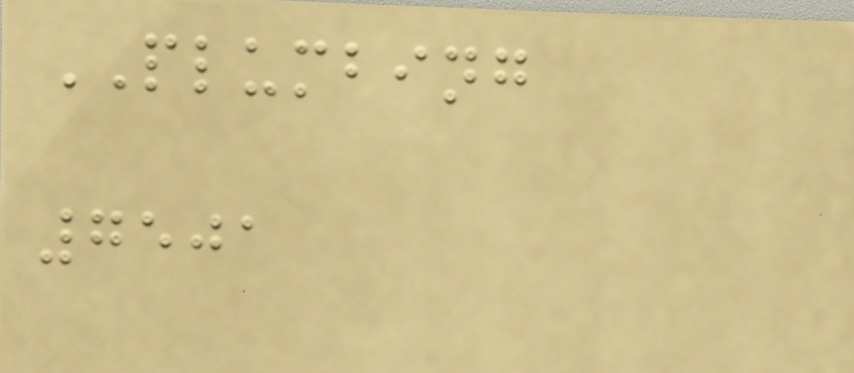PLUMBING
7501
